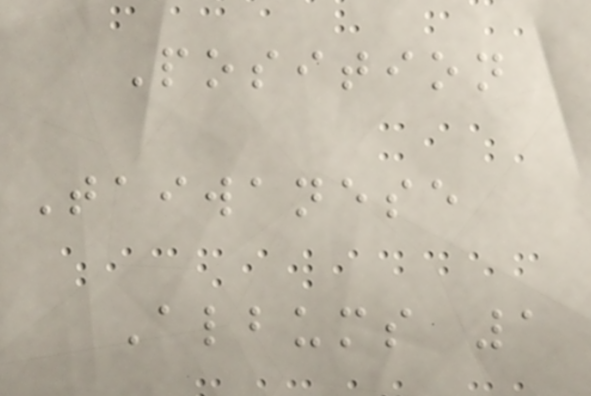Position
Taiwanese
Albums 1
